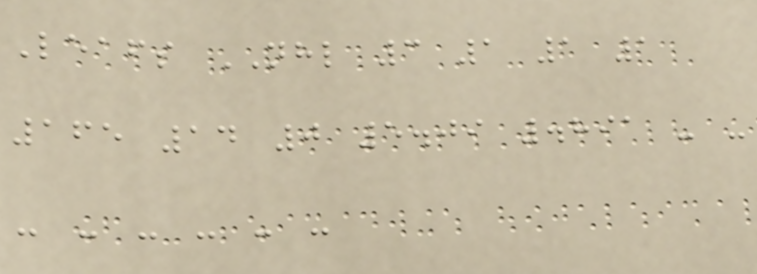Leafs NHL 3 1 1 1
165 14 0 5.09 .891 - -
- - - - - -
